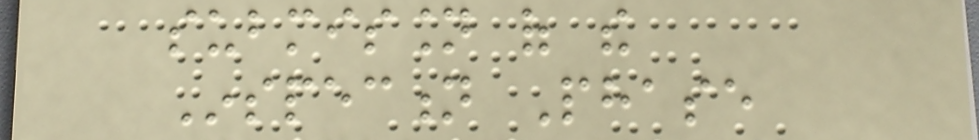submission of the
Inspection Phase
